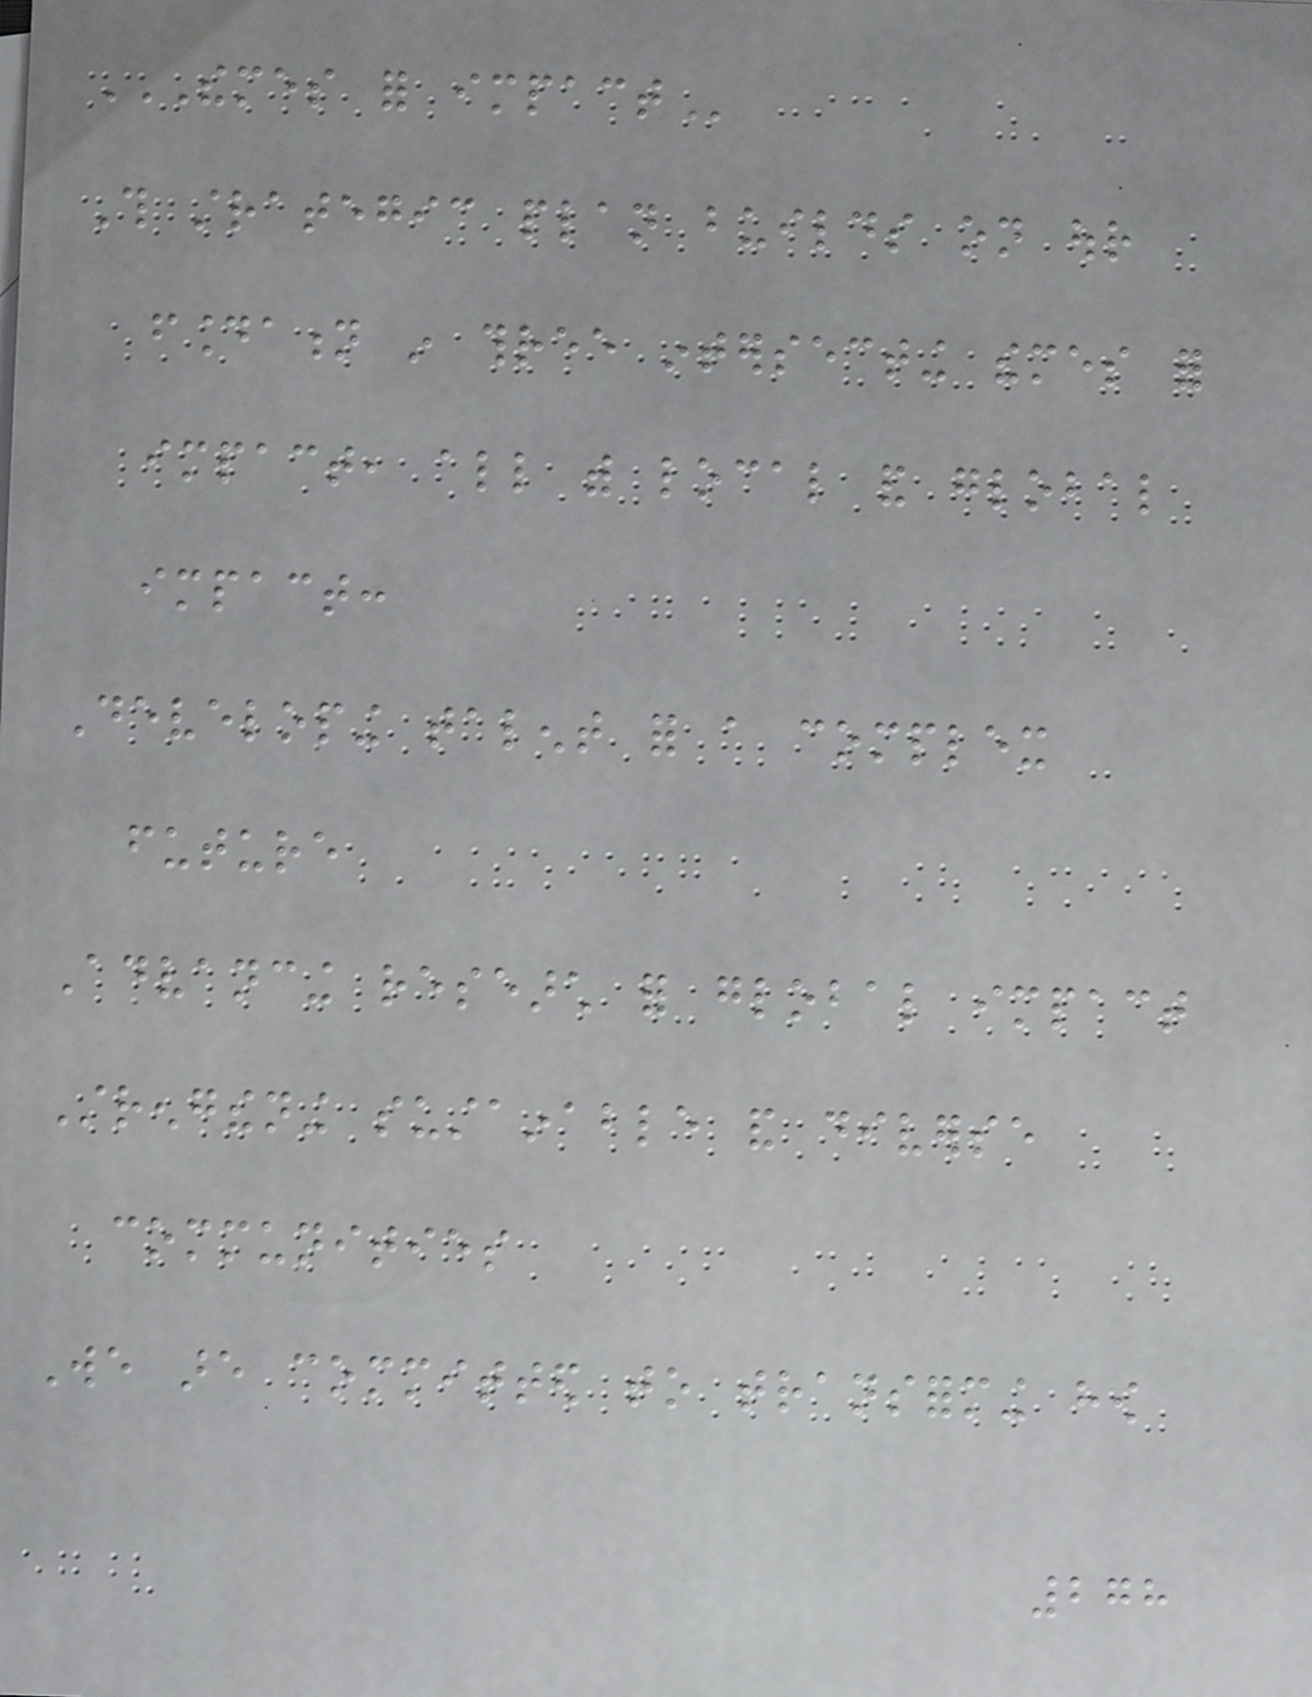THEMES FOR IMPACT
This strategic plan builds on our
foundation in three intersecting themes for
impact, all with local and global
impact:
Developing talent for a complex
future
Advancing research for global impact
Strengthening sustainable and diverse
communities
We are committed to transforming how
278
